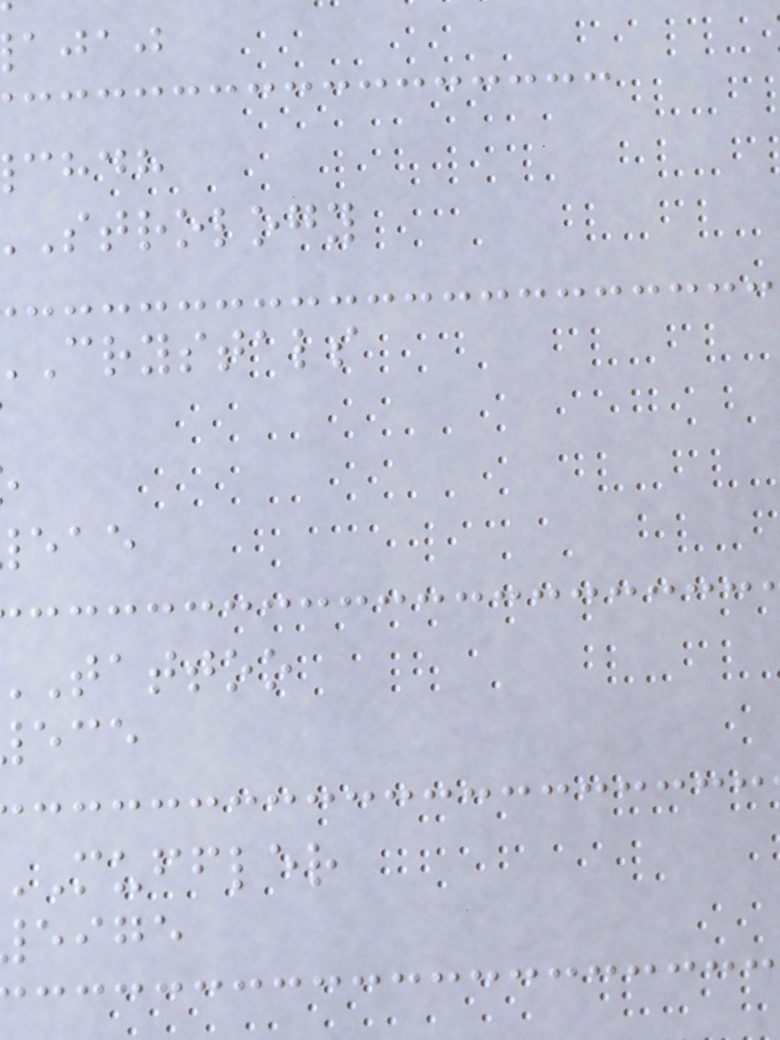ajaj
chdh
strology
crystals
tattoo
muffler
eige
